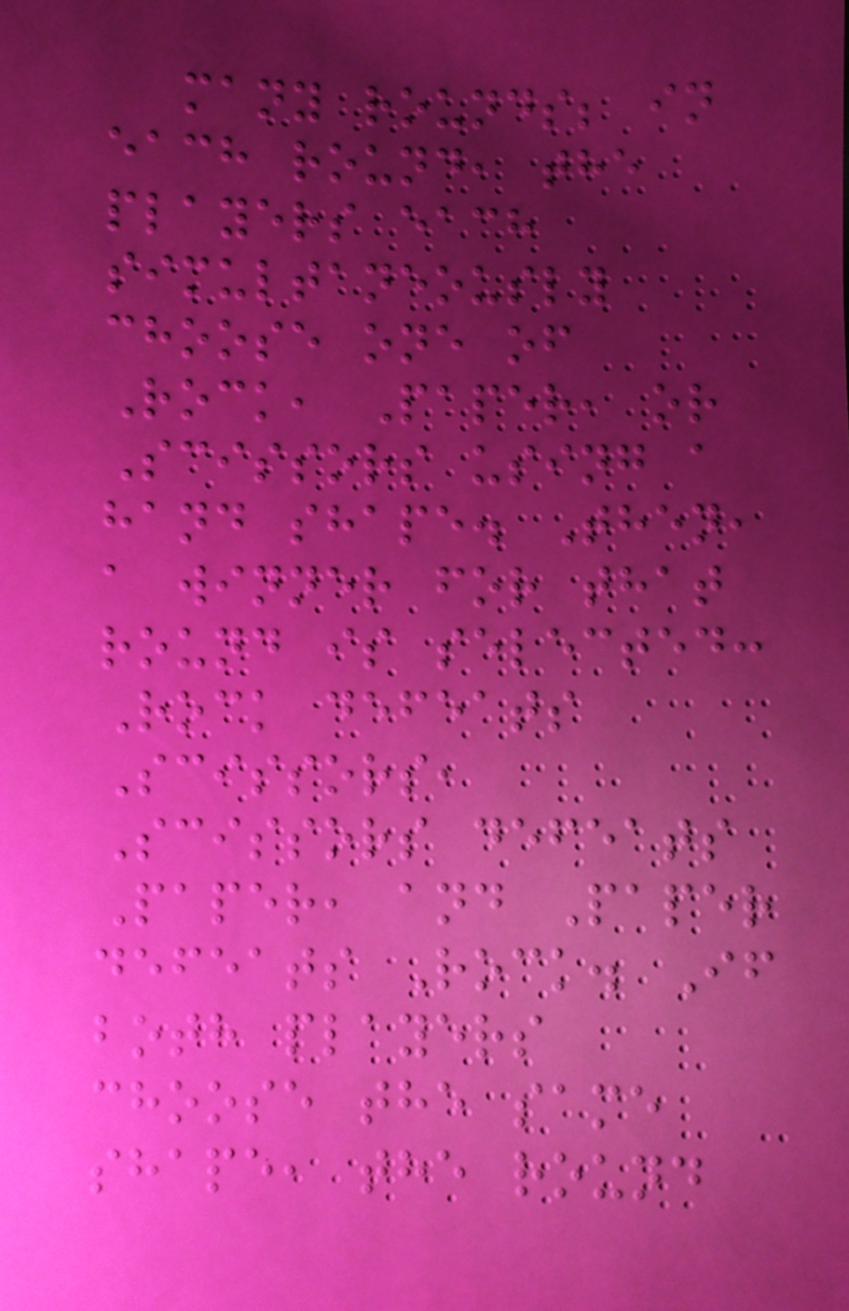many rounds; in
each round, the
players each
simultaneously
choose one of
Rock, Paper, or
Scissors using a
hand shape. Then,
a winner for that
round is selected:
Rock defeats
Scissors,
Scissors defeats
Paper, and Paper
defeats Rock. If
both players
choose the same
shape, the round
